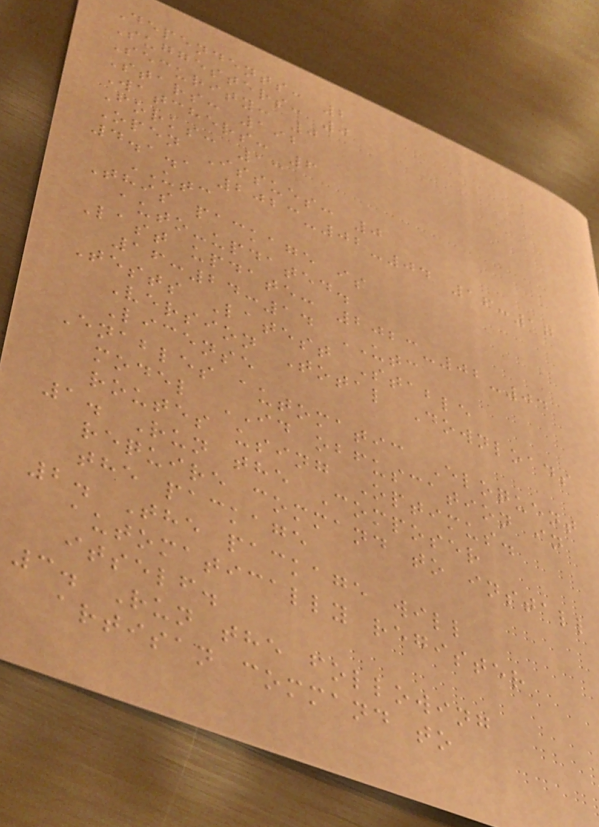Dependents: 2
Suggesters: 0
Security: 0
Stars: 192
Watchers: 6
Forks: 13
Open Issues: 0
4.1.1 2023-02-04 16:17
UTC
This package is
auto-updated.
Last update: 2023-02-04
16:24:14 UTC
Tests Latest Stable
Version Total Downloads
License
Enables automatic Eloquent
model ID obfuscation in
routes using Optimus.
1. Run the Composer
require command to install
the package
2. The package will
automatically register
itself.
3. Run the following
artisan command to
